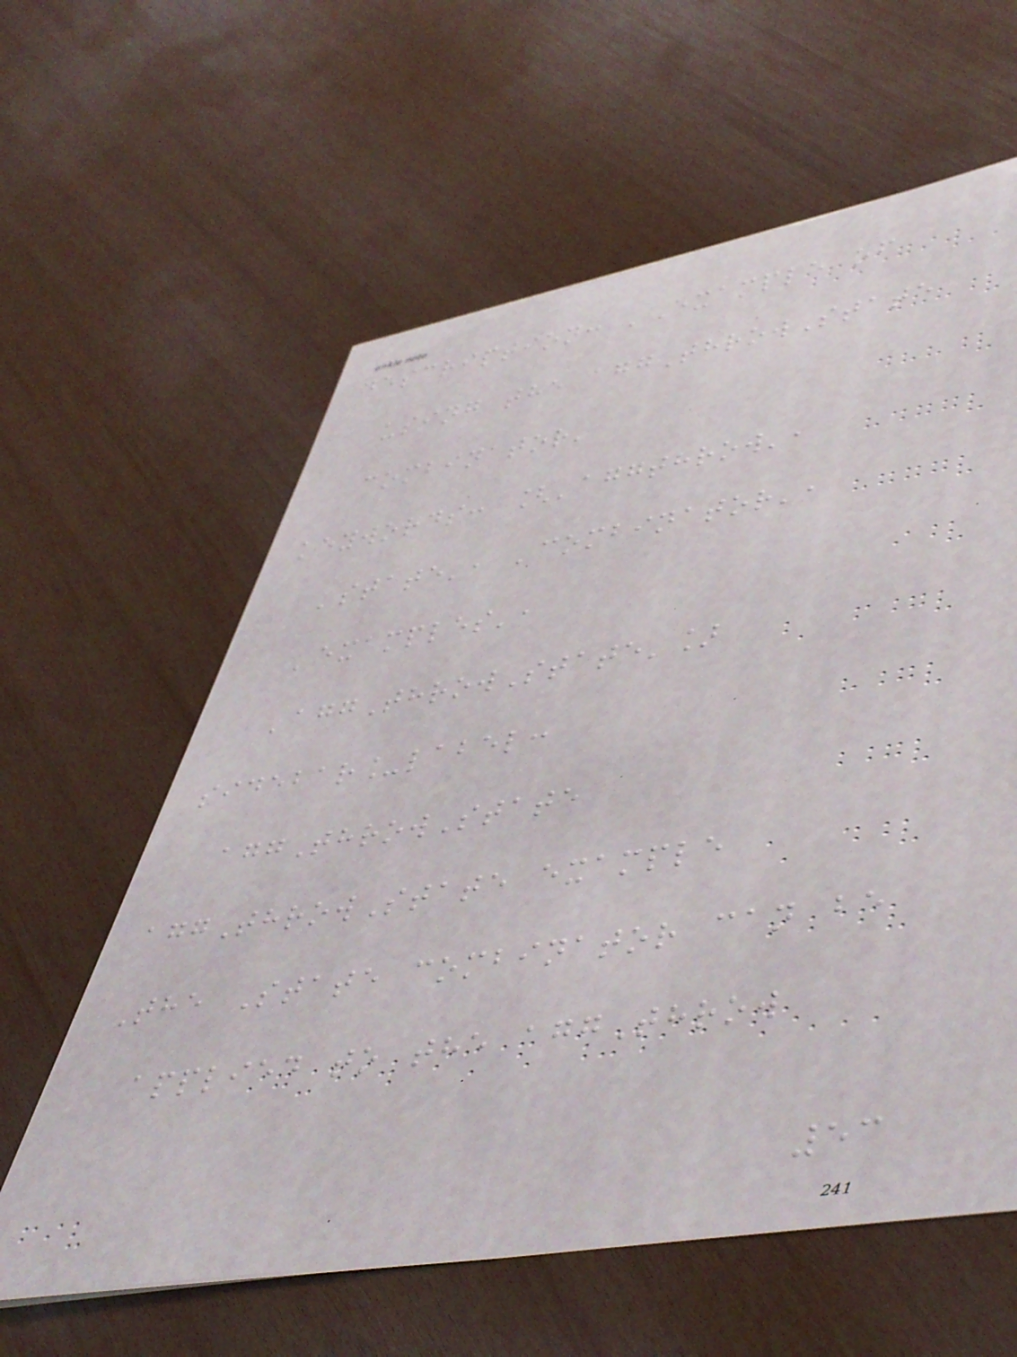description: 'Example of
using the aggThrowState
combinator'
keywords: ['aggthrow',
'state', 'combinator',
'examples',
'aggThrowState']
sidebar_label:
aggThrowState
aggThrowState example
The State combinator can be
applied to the aggThrow
53
